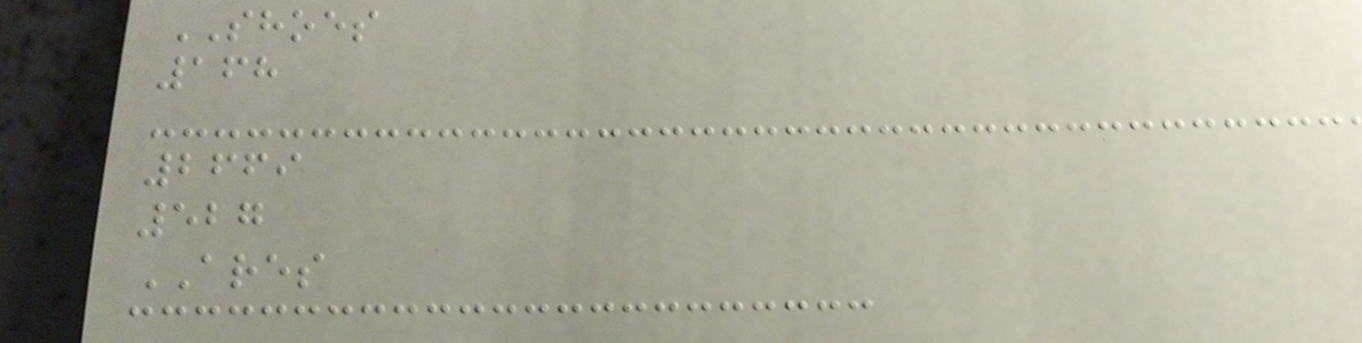SHOES
168
2669
527
ARES
